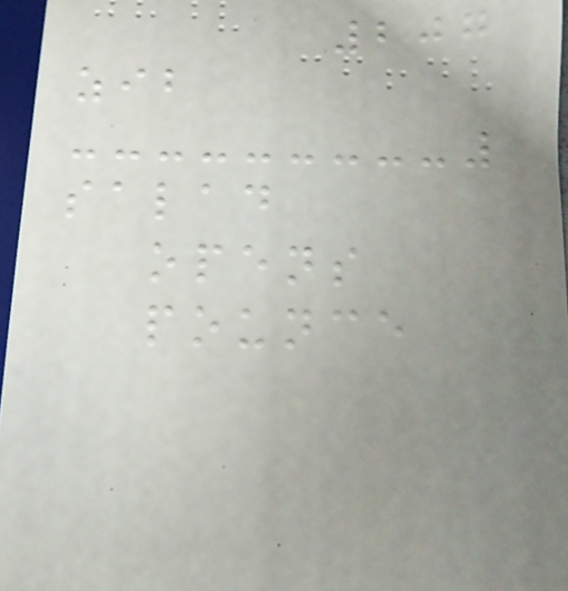207
zib
salad
opens
pounce
